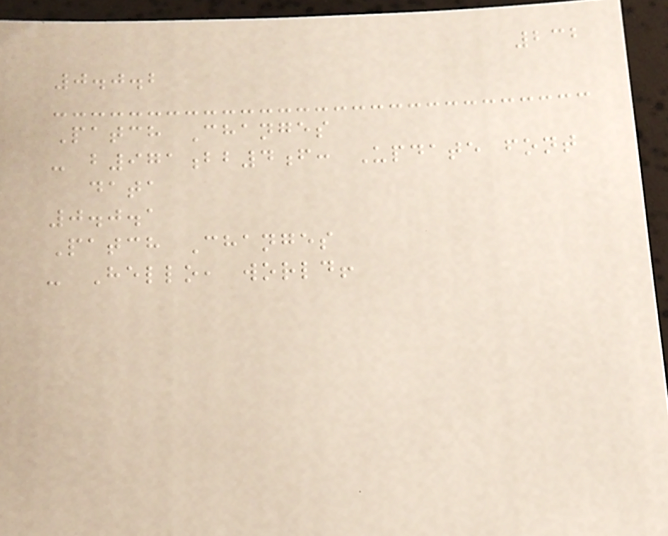232
0.0.2
Patch Changes
- b971bb4f: Update font
data
0.0.1
Patch Changes
- Hello, world!
